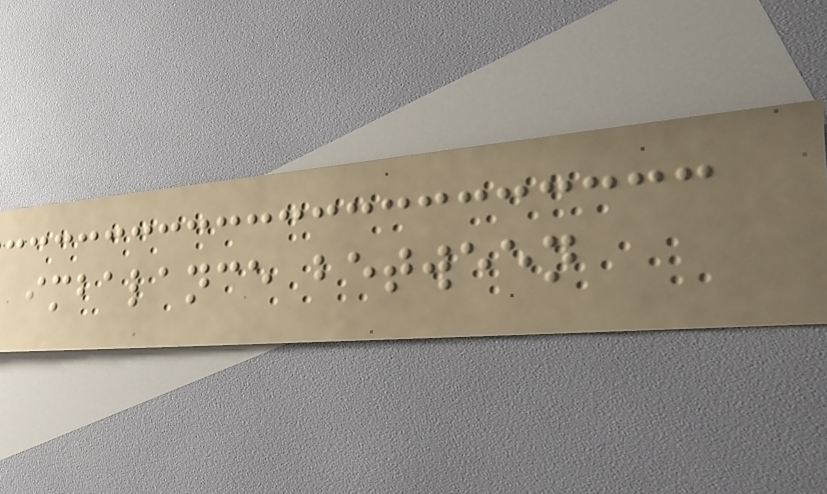imbalance between
